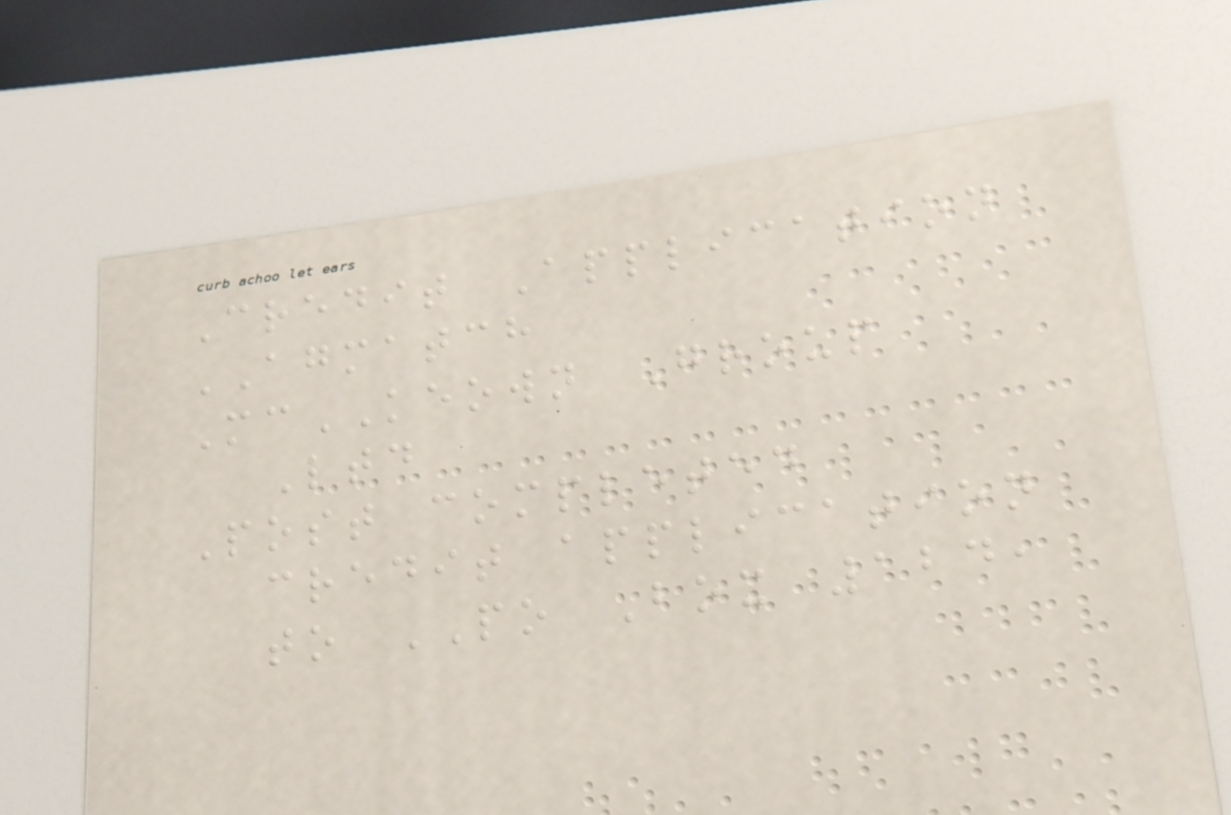Credit Application
AGMATCH
McKEOWN Group
Ltd
Post completed
credit application
to PO Box 124,
